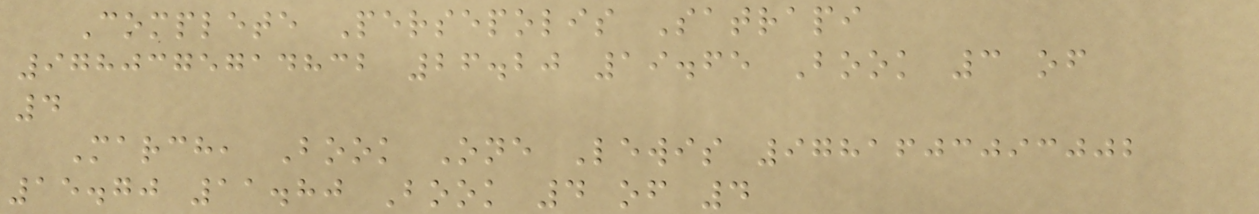Complete Persepolis Satrapi
9780375714832 26.20 19.65 Book 3 of
4
March, Book One Lewis 9781603093002
15.70 11.80 Book 4 of 4
